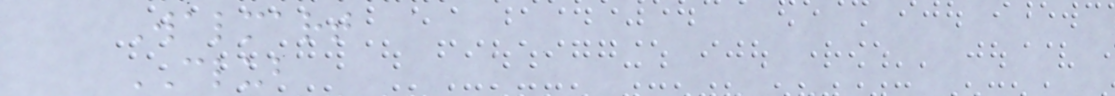Walmart
CLUB
